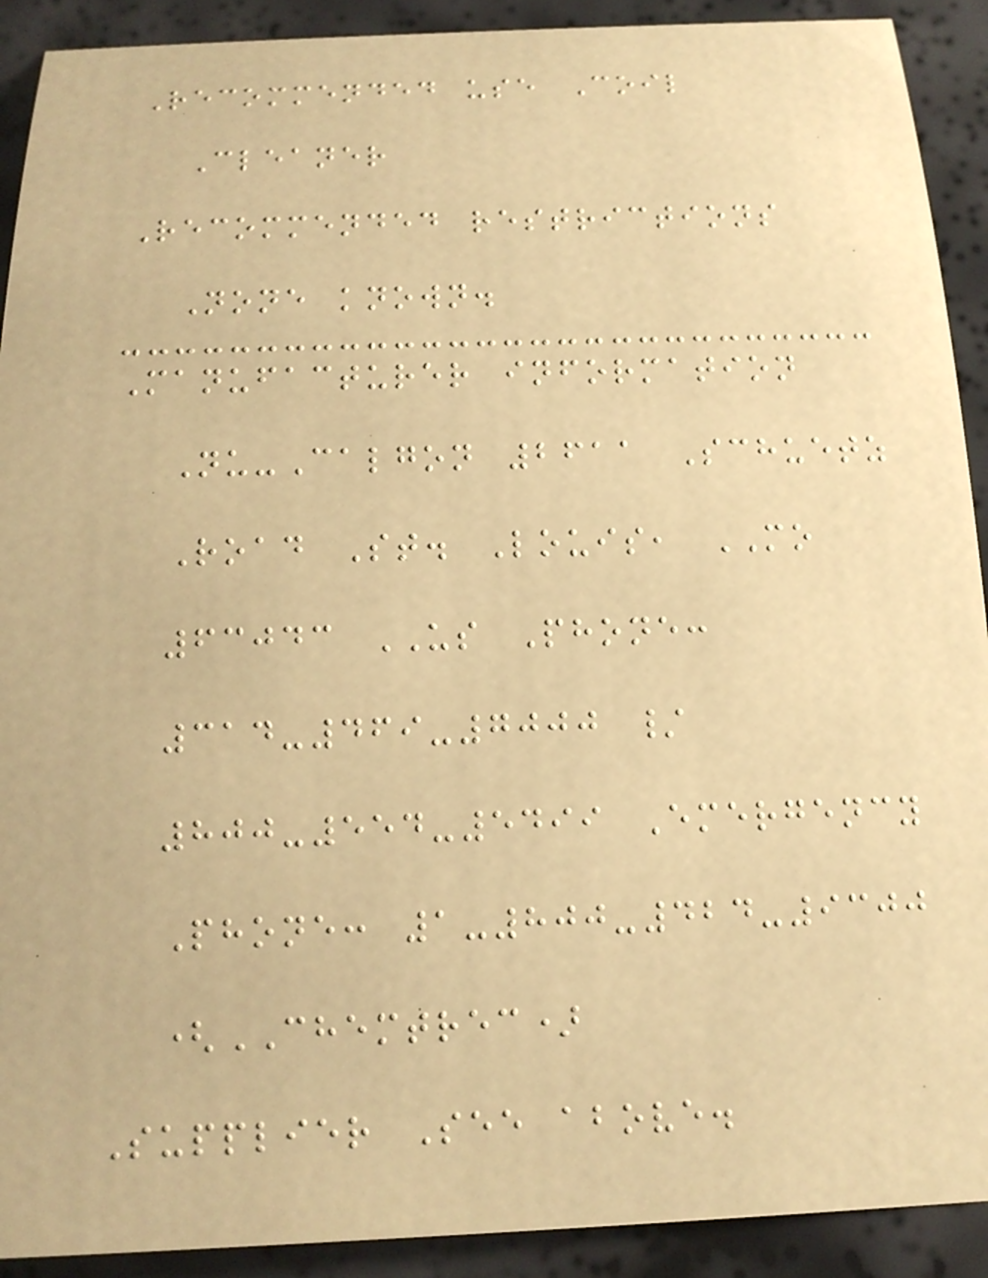Recommended use Coil
Cleaner
Recommended restrictions
None known.
Manufacturer information
Nu-Calgon 2611 Schuetz
Road St. Louis, MO
63043 US Phone:
314-469-7000 /
800-554-5499 Emergency
Phone: 1-800-424-9300
(CHEMTREC)
Supplier See above.
